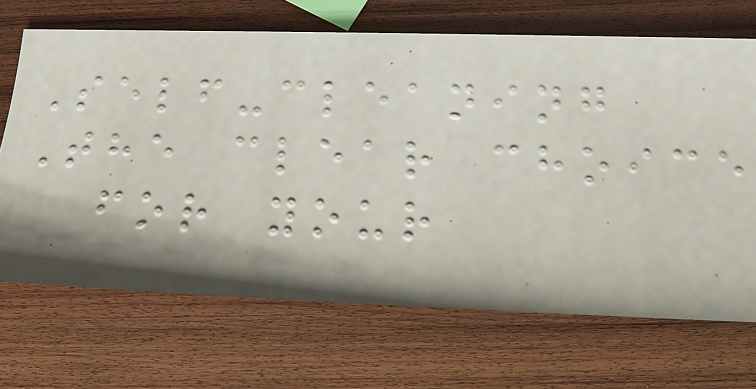Self-cleaning
The clear choice
for your
